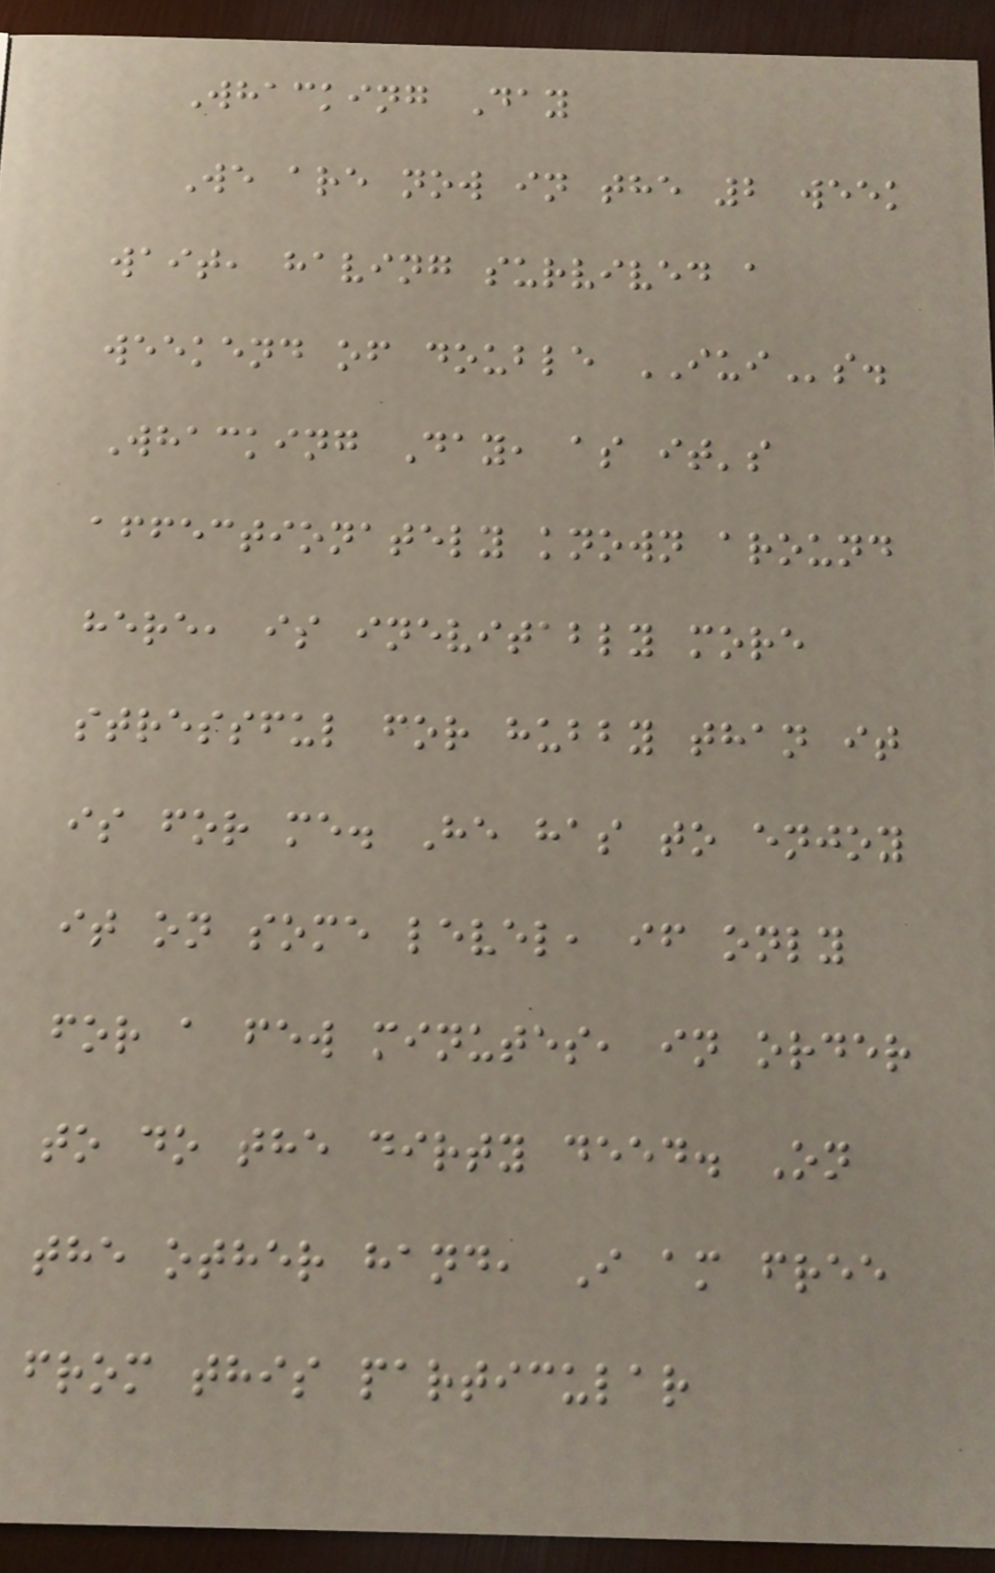Whacking Day
We are now in the 2 week
wait, having survived a
weekend of double IUIs.
Whacking Day, as it's
affectionately known around
here, is inevitably more
stressful for hubby than it
is for me. He has to enjoy
it on some level, if only
for a few minutes, in order
to do the dirty deed. On
the other hand, I am free
from this particular
